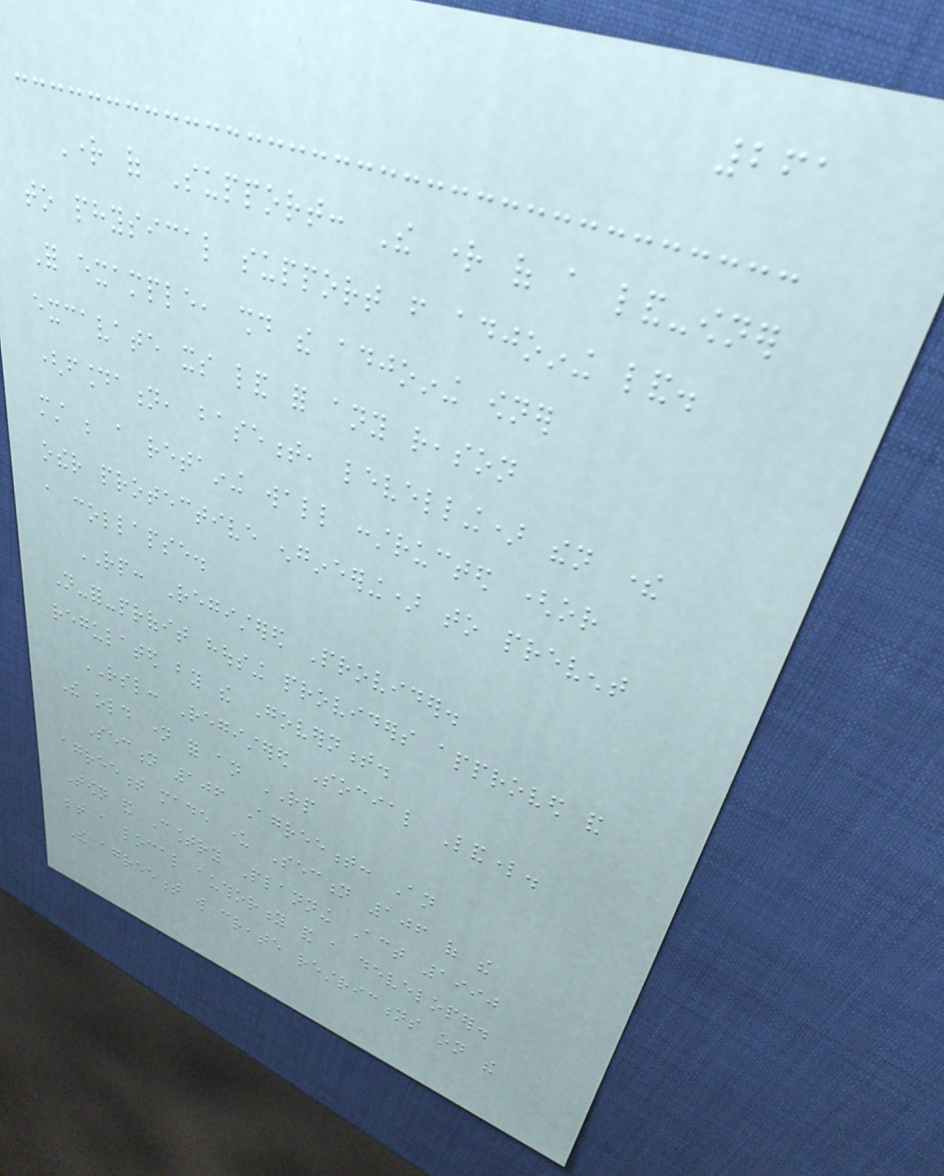261
Right of Support: The right of a land-owner
to physical support from adjoining land.
For example, should the adjoining owner
excavate its land for any reason
(foundation, basement, levelling) then there
must be a retaining wall constructed (or
other protective engineering) to prevent
a collapse.
RP: Registered Provider.
Not-for-profit housing providers approved and
regulated by the Government.
RSL: Registered Social Landlord.
The old name for an RP
Section 106 Agreement: An
agreement made under Section 106 of the
Town and Country Planning Act 1990
between a local authority and a developer.
The agreement will create restrictions on the
